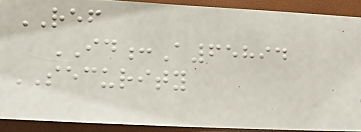REF
ID:A65894
SECURITY
